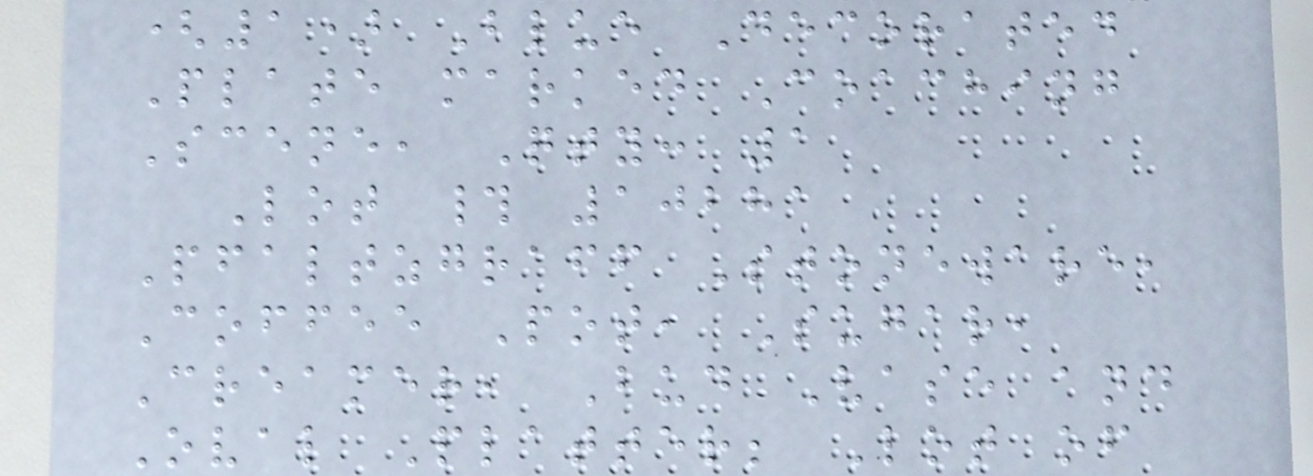(1) Blue Decorated
Plate marked Coaching
Scene, Qty: 1
Lot # 10281
Pfaltzgraff Stoneware,
Coffee Pot, Sugar,
Creamer, Bud Vase and
Oval Platter; Lot of
